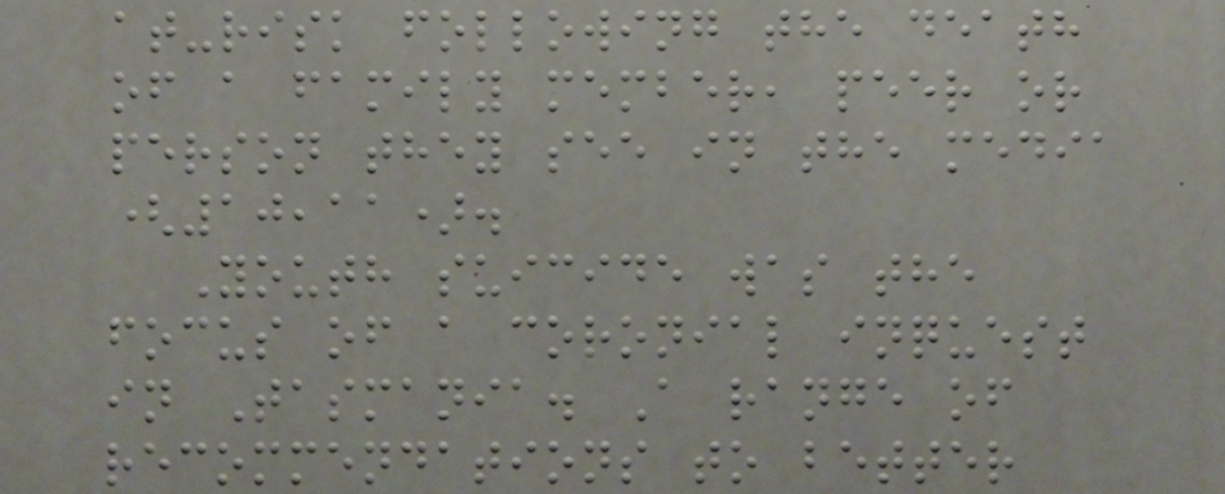at-risk following the death
of a family member, peer or
person they see in the media
(10,11).
Youth suicide was the
focus of a coronial inquest
in Tasmania. A range of
recommendations to better
